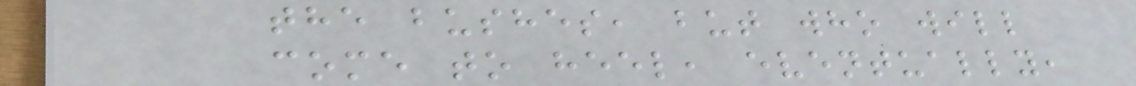the bushes, but who will
come to heel, eventually,
